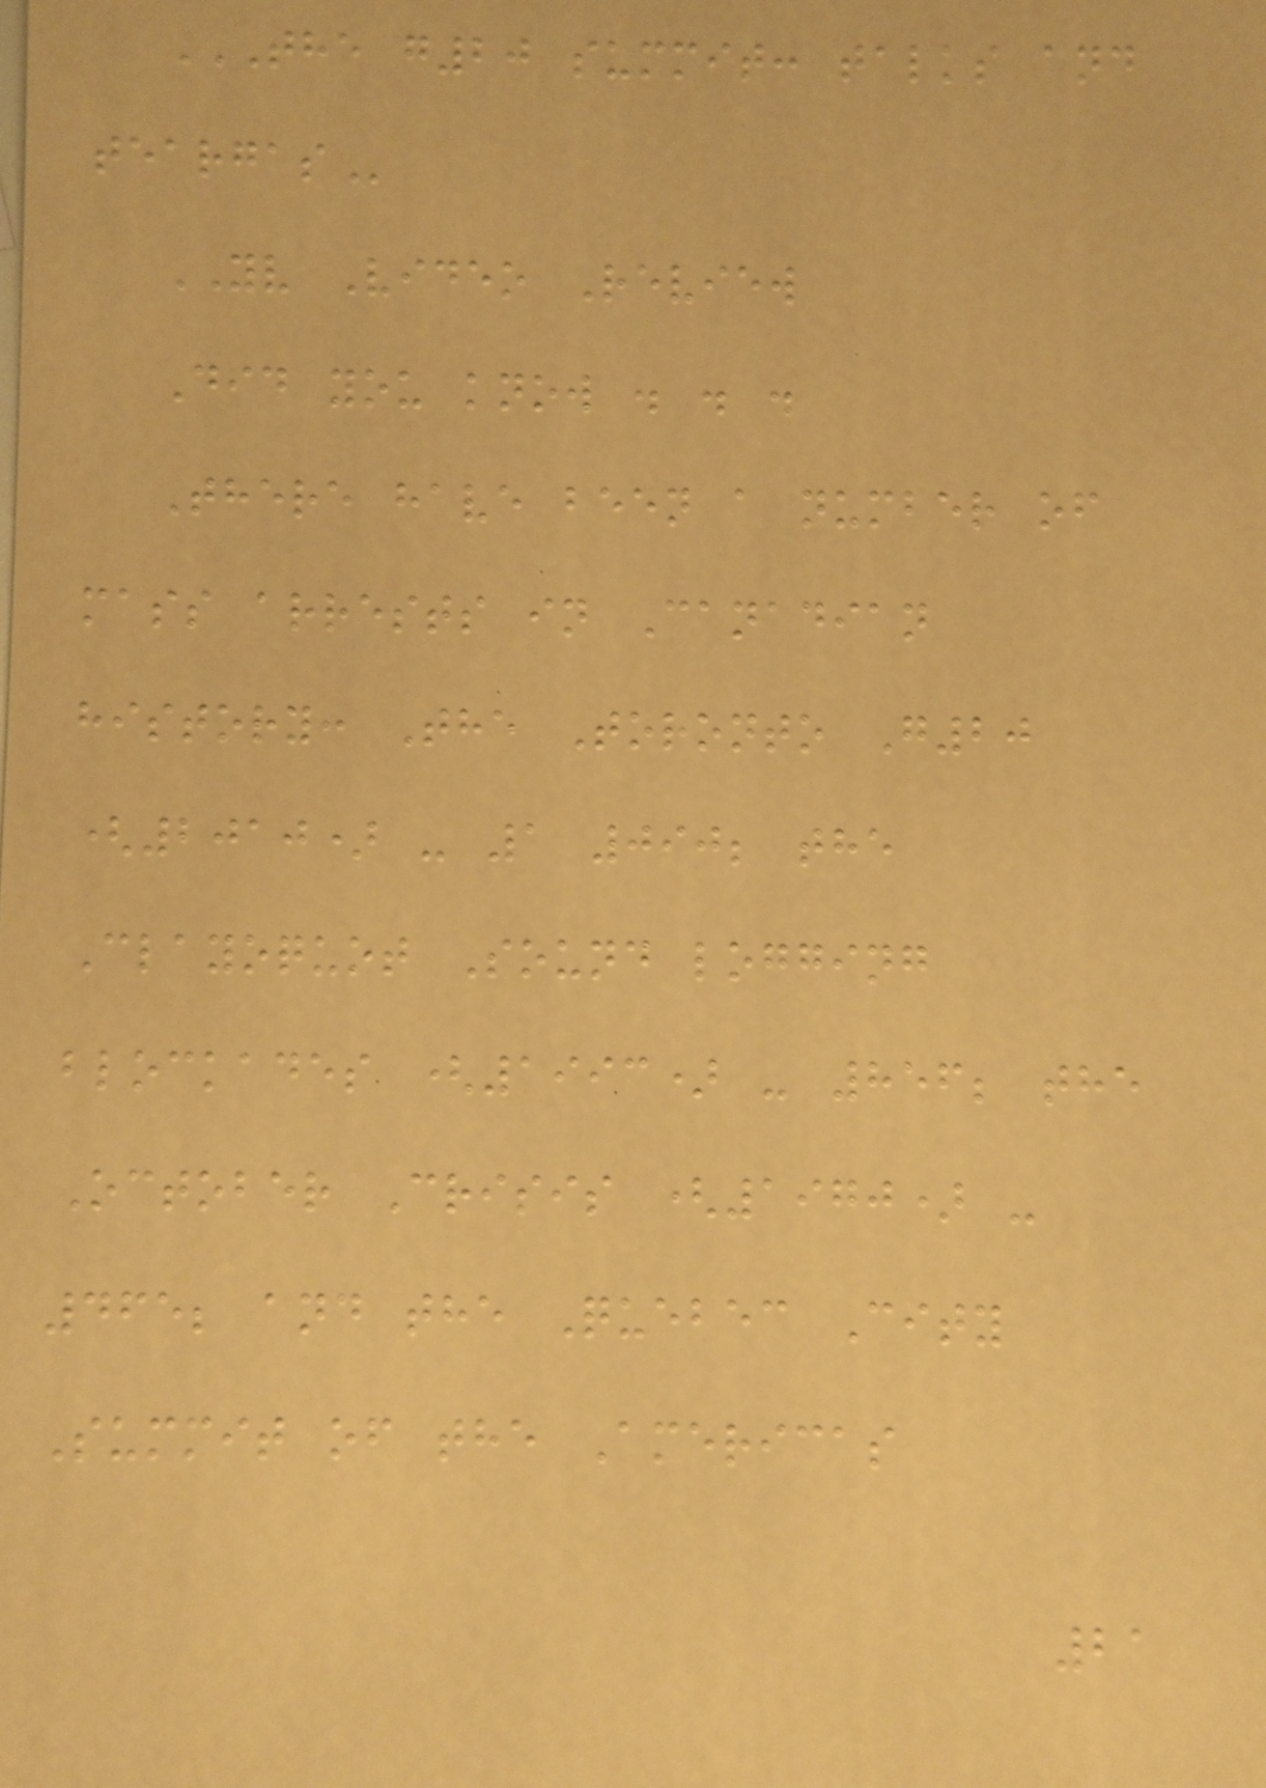THE G20 SUMMIT: TALKS AND
TEARGAS
YV Video Review
Did you know . . .
There have been a number of
mass arrests in Canadian
history: The Toronto G20
(2010) - 1 090; the
Clayoquot Sound logging
blockades (1993) - 856; the
October Crisis (1970) -
465; and the Quebec City
Summit of the Americas
21
